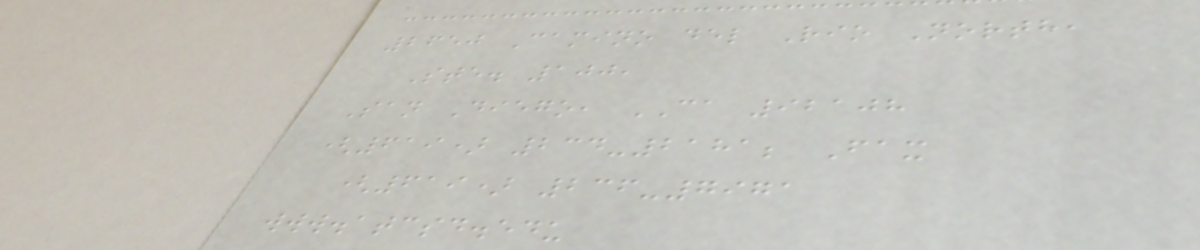2650 Camino del Rio North,
Ste. 100,
San Diego, CA 92108
(619) 234-2181; Fax
(619) 236-7971
www.atcsd.edu
